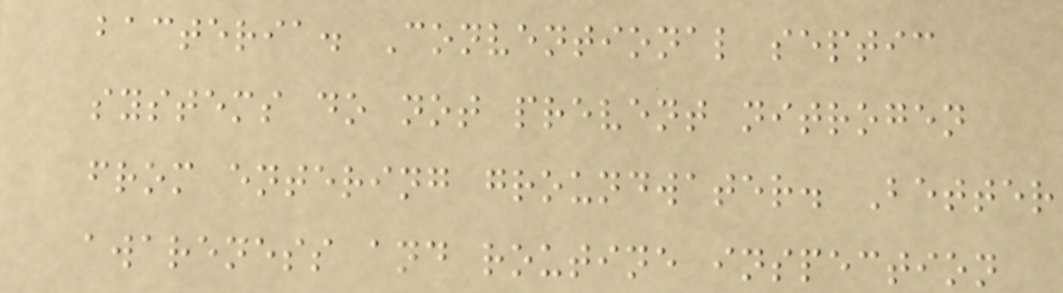bacteria. Conventional septic
systems do not prevent nitrogen
from entering groundwater. Better
awareness and routine inspection
